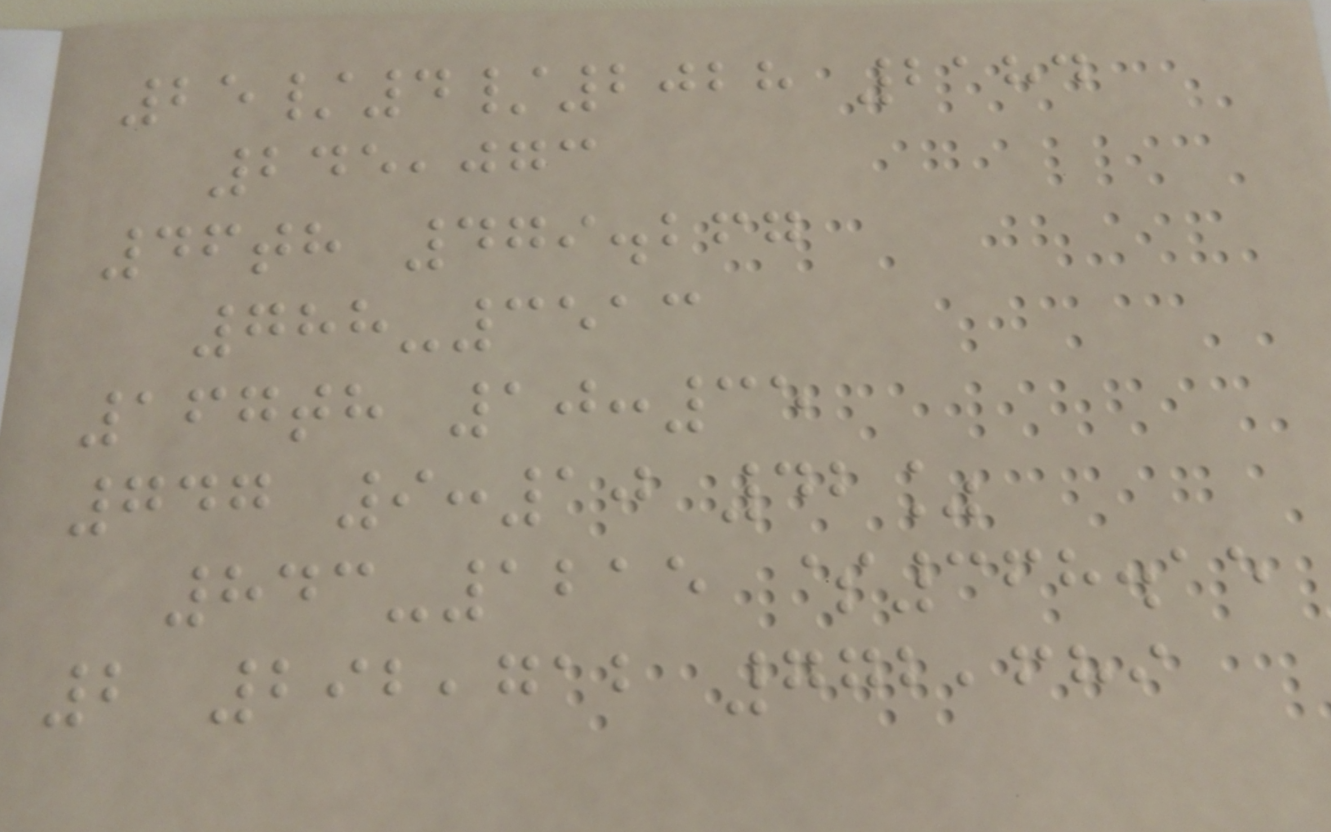25/4/2028 2184
245,073
46th 479.267
788-3513
167th 10:35
747 9:10 42%
843-1215 $368.15
2 292,712 772,689
